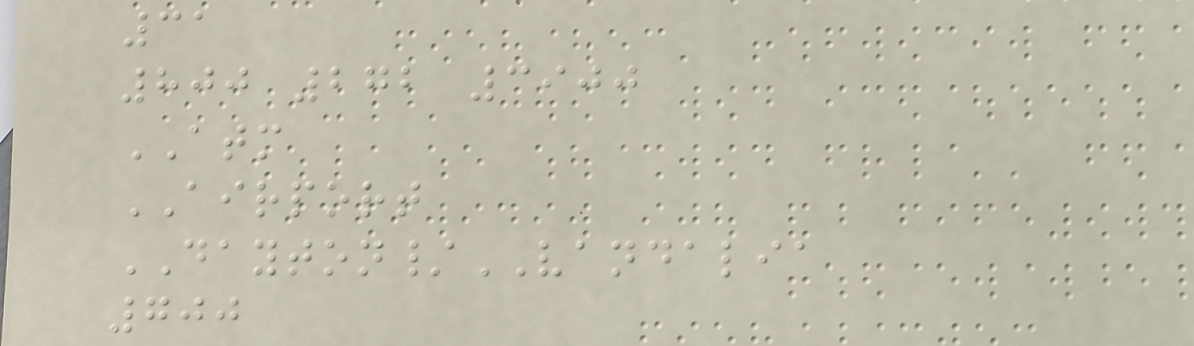31
800 272 3900
ATM
AIRPORT
DAYTON/VANDALIA
700
